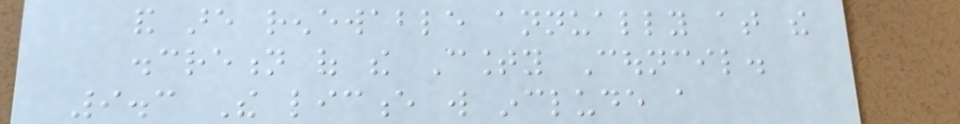and are renewable annually at the
discretion of the County Council.
9.3 The licence will include a
